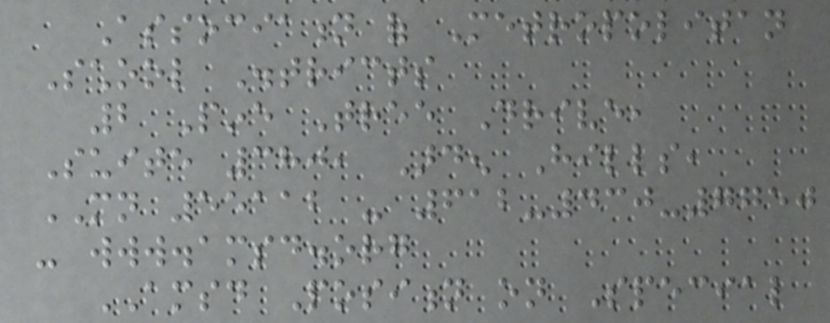Association of Metropolitan
School Districts
2 Pine Tree Drive,
Suite 380, Arden Hills,
MN 55112 - 612-430-7750
- www.amsd.org
AMSD Position on Special
